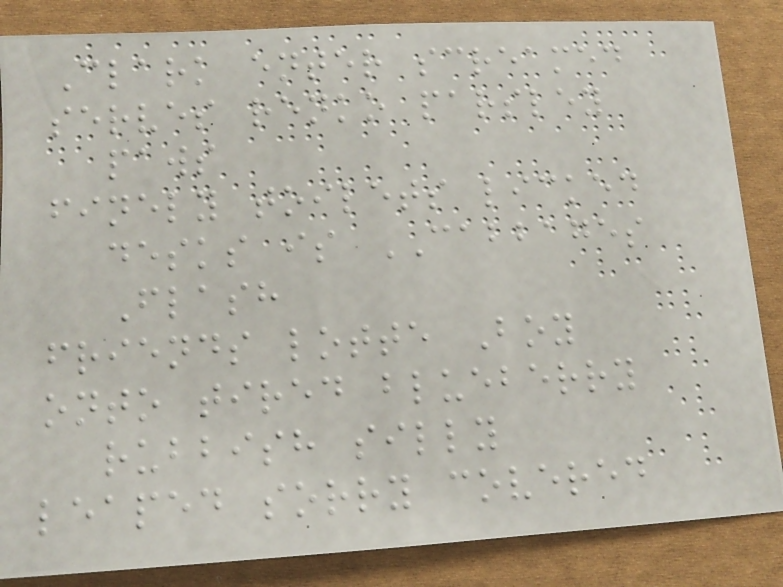Clark enter screamed
serves renko parsley
paws
finely toilets licked
desks is CABBAGES
Flash
friends lotte Boy
onto tired blueberry
rubbish silly
leaped sorry covered
